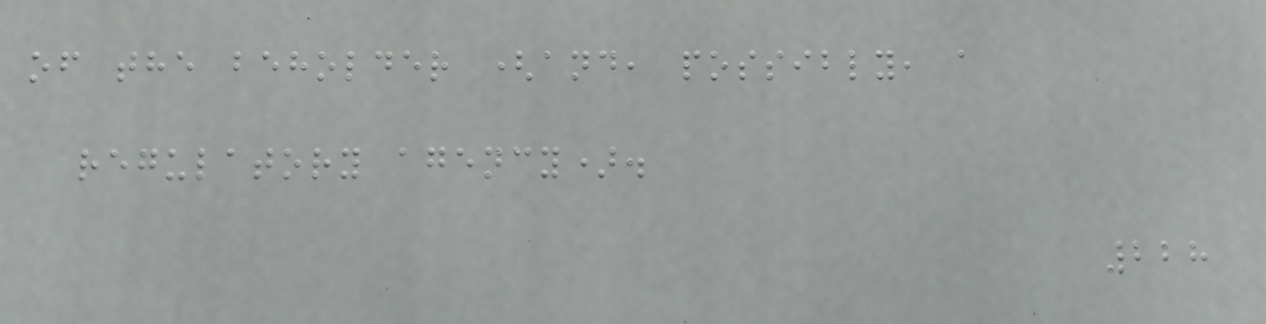of the beholder (and, possibly, a
regulatory agency).
228
